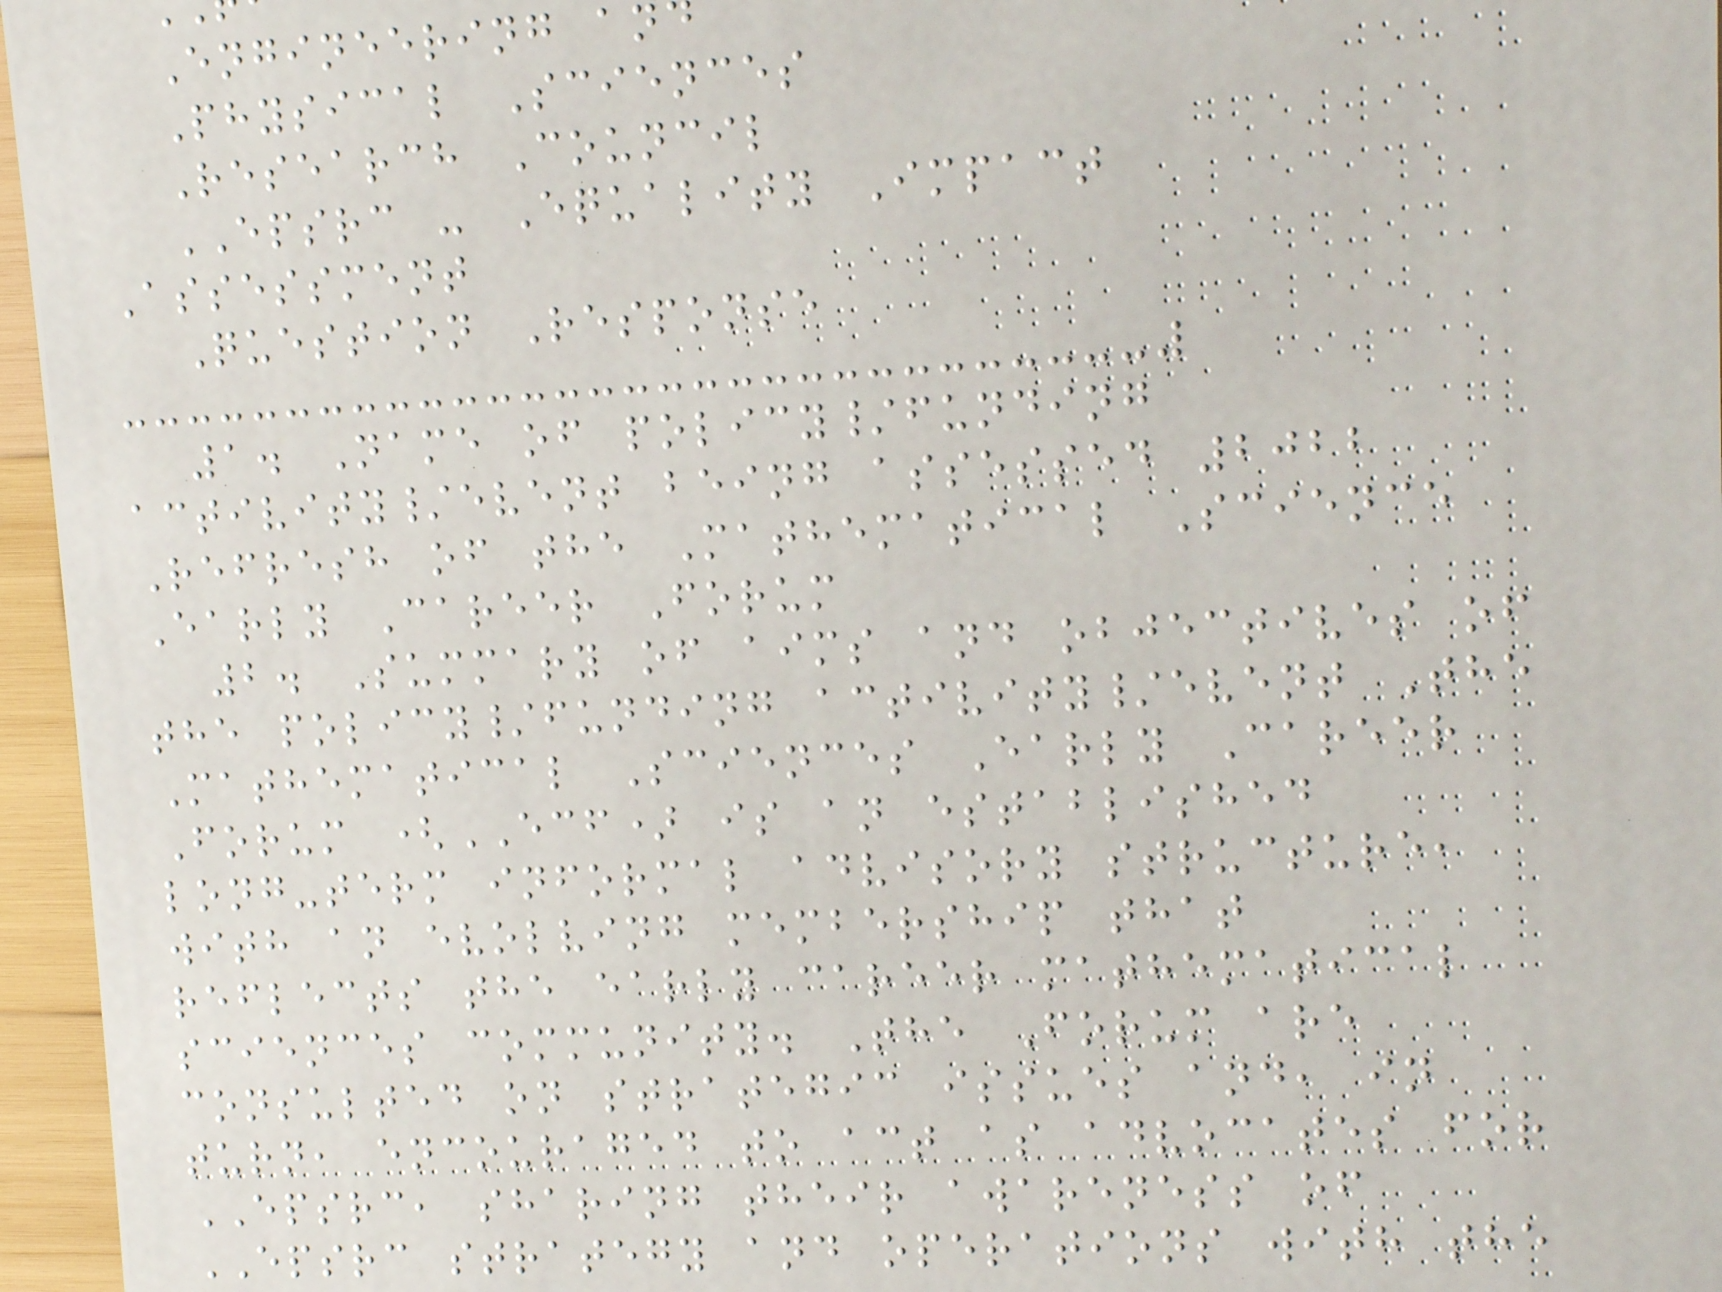Engineering an
Physical Sciences
Research Council
EPSRC - Equality Impact
Assessment
Question Response
1. Name of policy/funding
activity/event being assessed 2022
Refresh of the Mathematical Science
Early Career Forum
2. Summary of aims and objectives of
the policy/funding activity/event The
Mathematical Sciences Early Career
Forum (ECF) is an established
long-term informal advisory structure,
with an evolving membership that
reflects the early career mathematical
sciences community. The Forum are
consulted on strategic issues and, in
turn, encouraged to act as advocates for
EPSRC, sharing their awareness of
EPSRC strategy and operations with the
